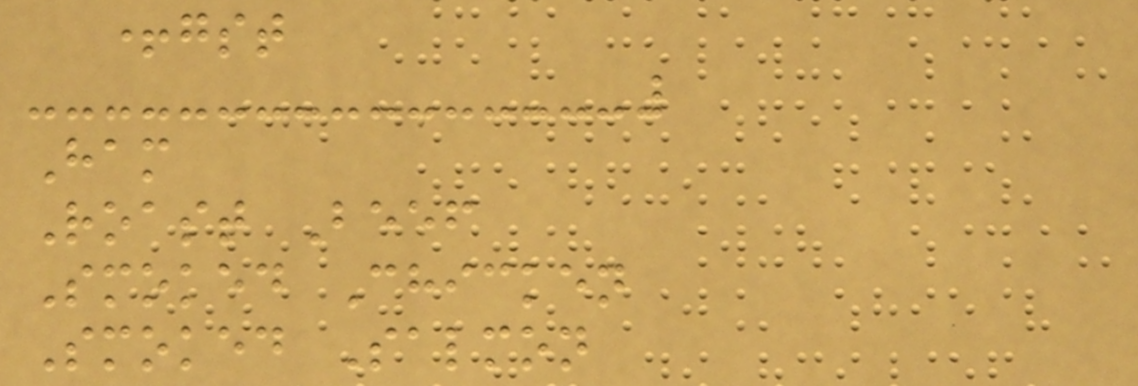+gst
Ham
Roast Beef
Smoked Chicken
Smoked Salmon
